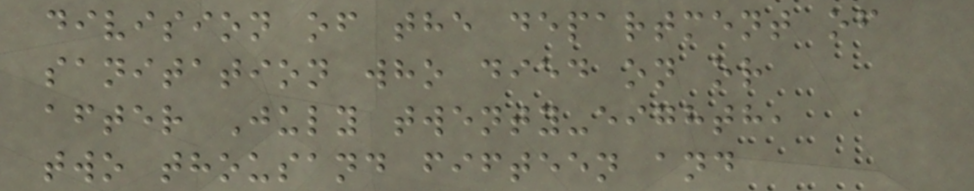division of the department of
sanitation who died on or
after July twenty-eighth,
two thousand fifteen and
